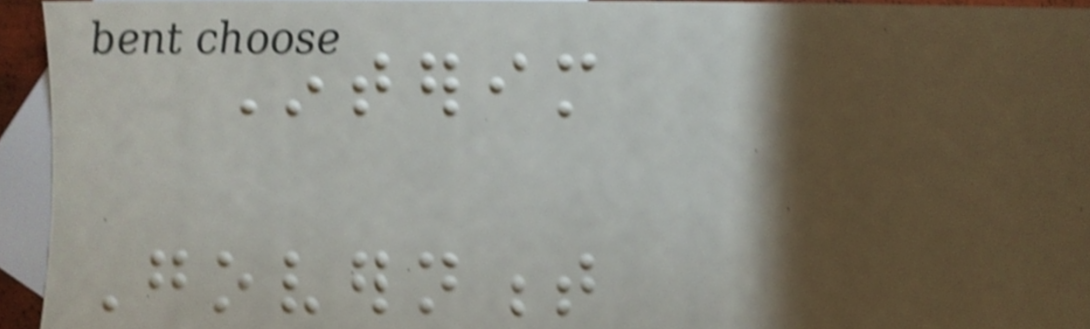Interim
Government
